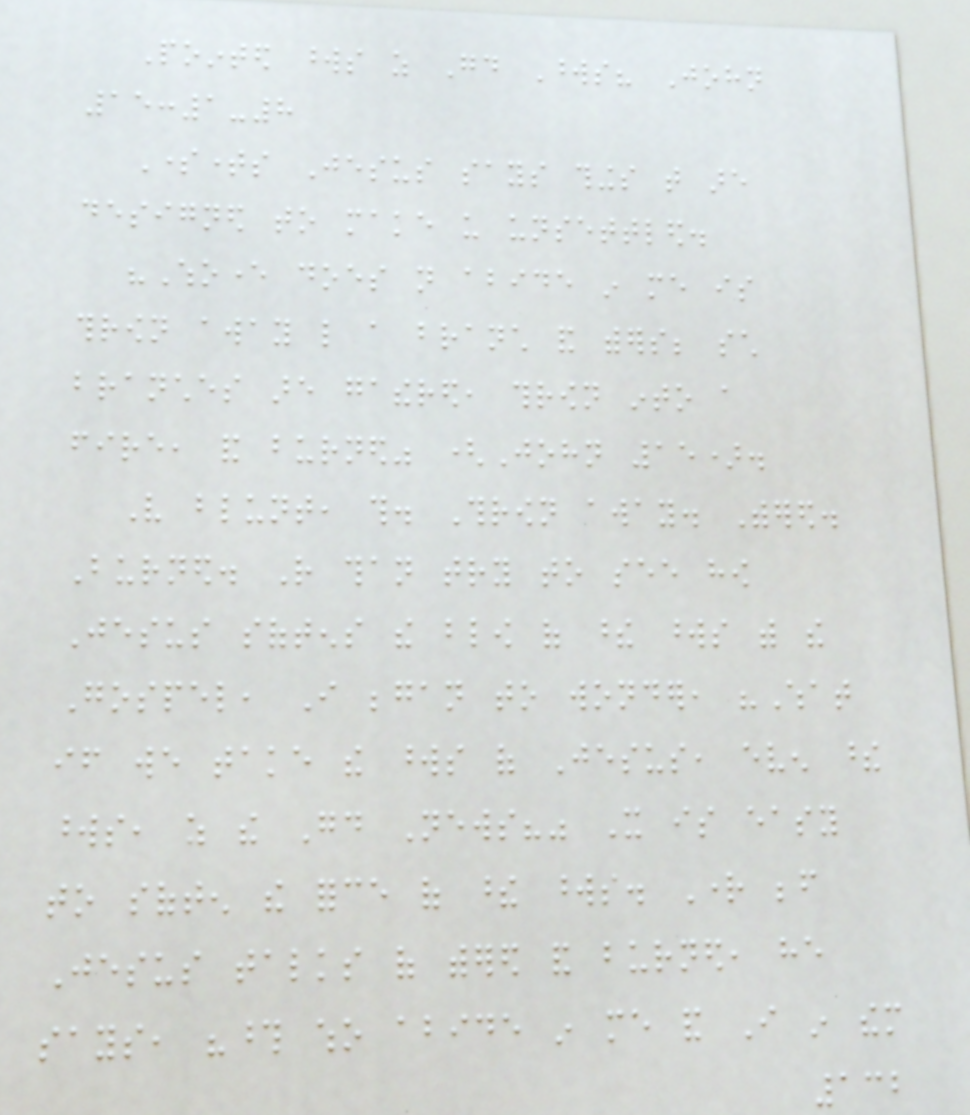Pointed words as Good Words? John
15:1-8
Sometimes Jesus says things that are
designed to make us unsettled.
"Whoever does not abide in me is
thrown away like a branch and withers; such
branches are gathered, thrown into a
fire, and burned" (John 15).
Very blunt, this. Thrown away. Withered.
Burned. Rather than try to see how
Jesus softens the blow of these words with the
Gospel, I began to wonder, "What
if we take the words of Jesus, even these
words, as the Good News?" It is easy
to soften the force of these words. Right before
Jesus talks of withered and burned, he
says, "those who abide in me and I in them
132
